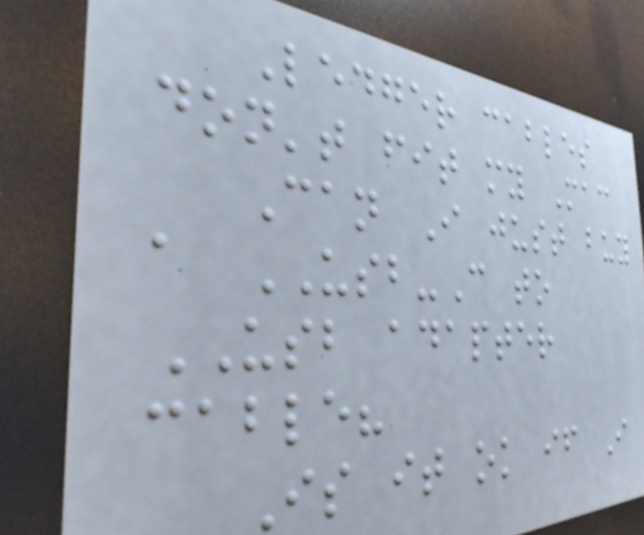Ledger cables
don't fit my Mac
Can I just buy
a USB-C to
USB adapter
cable?
Is it ok if I
